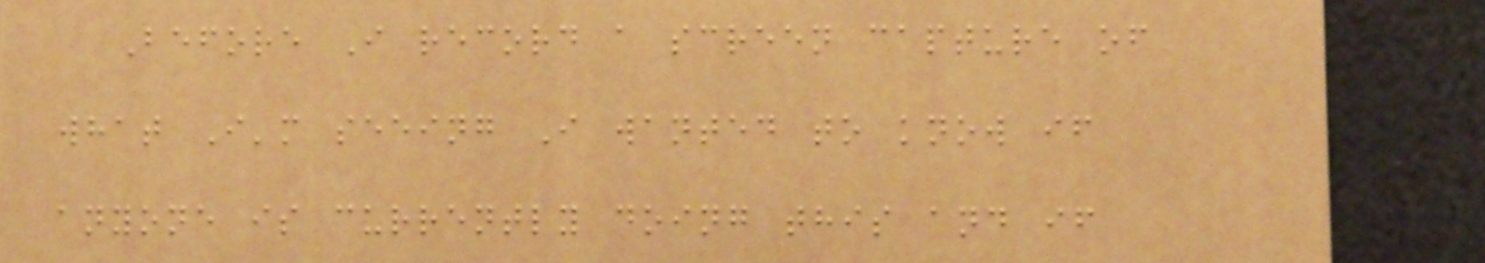Before I record a screen capture of
what I'm seeing I wanted to know if
anyone is currently doing this and if
